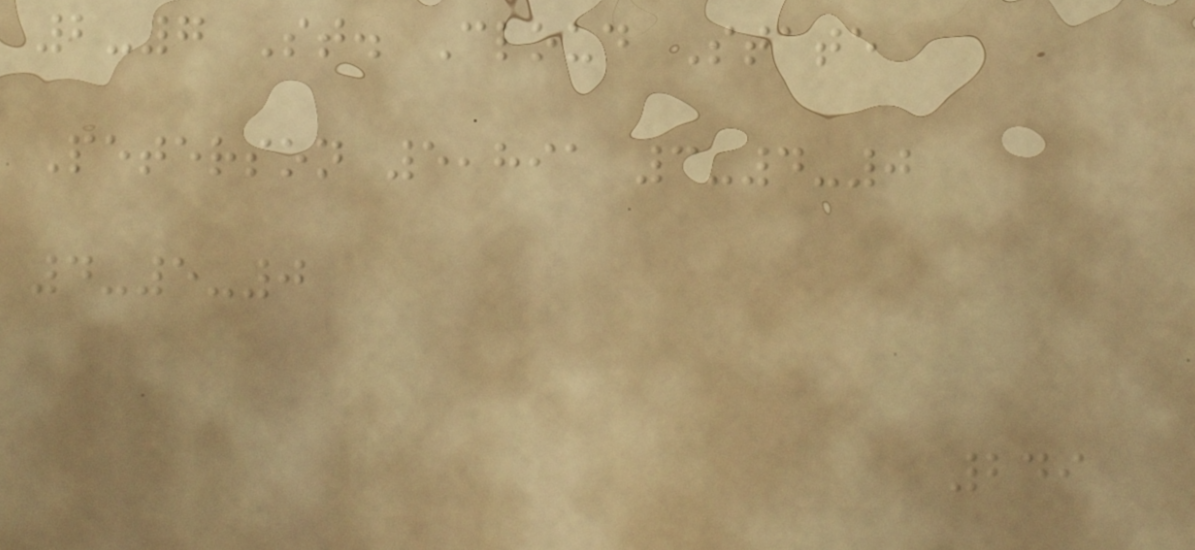2-7 St. Cloud State
Peterson 5,891 3-4-0
4-5-0
249
